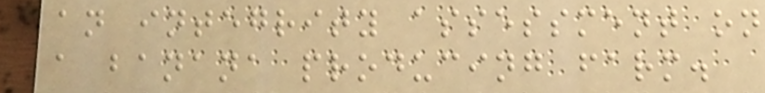an integrity assessment on
a banana producing farm.
